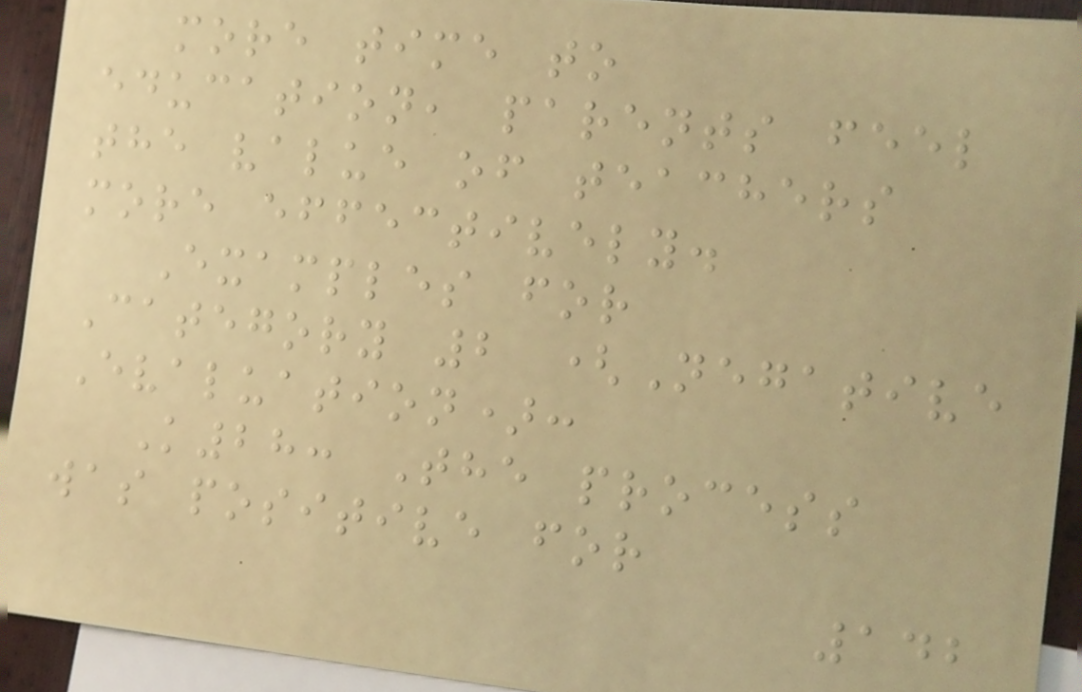more time to
education, parents feel
the value of teachers
more effectively.
Examples for
Category 2 (Negative
Evaluation):
K28: The process
was positive for
142
